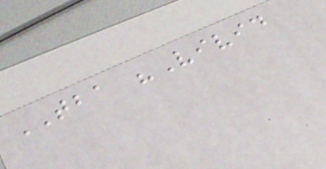TBA "Vivid
